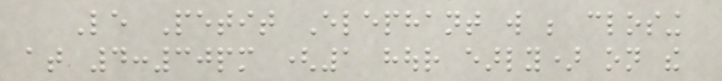Le Petit Elephant will be closing
at 4:30pm (1 hour early) on the
